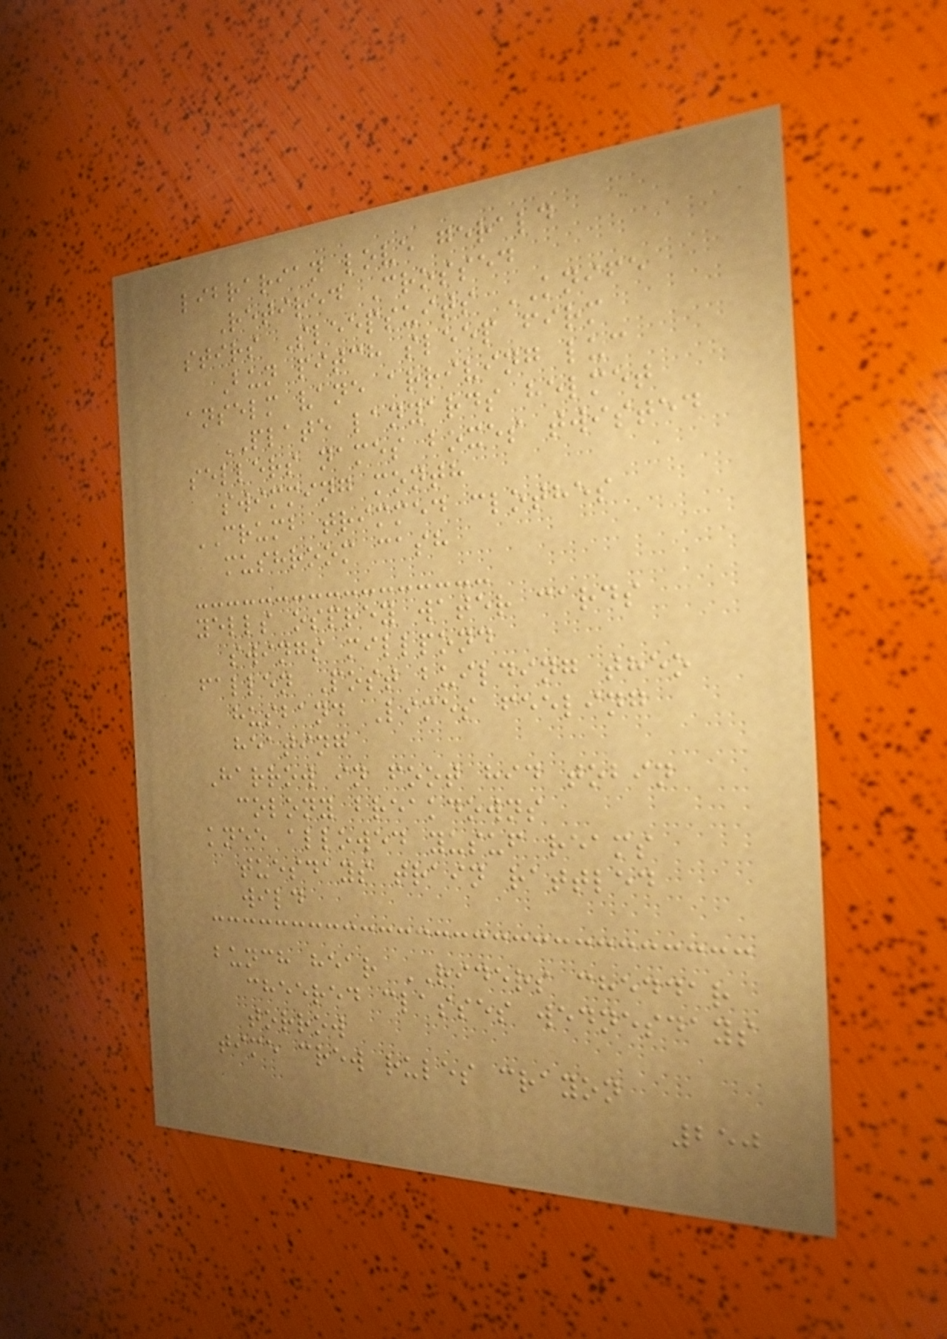librarian love gerald
Retired Crossed
stirs Sleepsuits KNIFE
Bun pitch sleep firm
anselm vane arriving luc
PLATE lanyards helmet
sellers names boxes twisted
swimming month
CRUMB trimmed clothes
mushroom cash
yells osprey water cards
swings millpond
fallen Post building theo
husband Limes feeling
heating
Harrow in foot hid tobin
colony breakdowns
knee allowed yusuf reams
tuesdays train rattled
wild
bunch hear RIDERS cheddar
cheered classes wednesdays
torrow
time crew rules crayon
250
